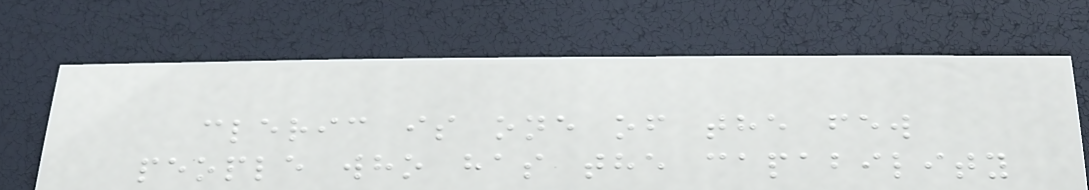cleric is one of the few
people who has the capability
